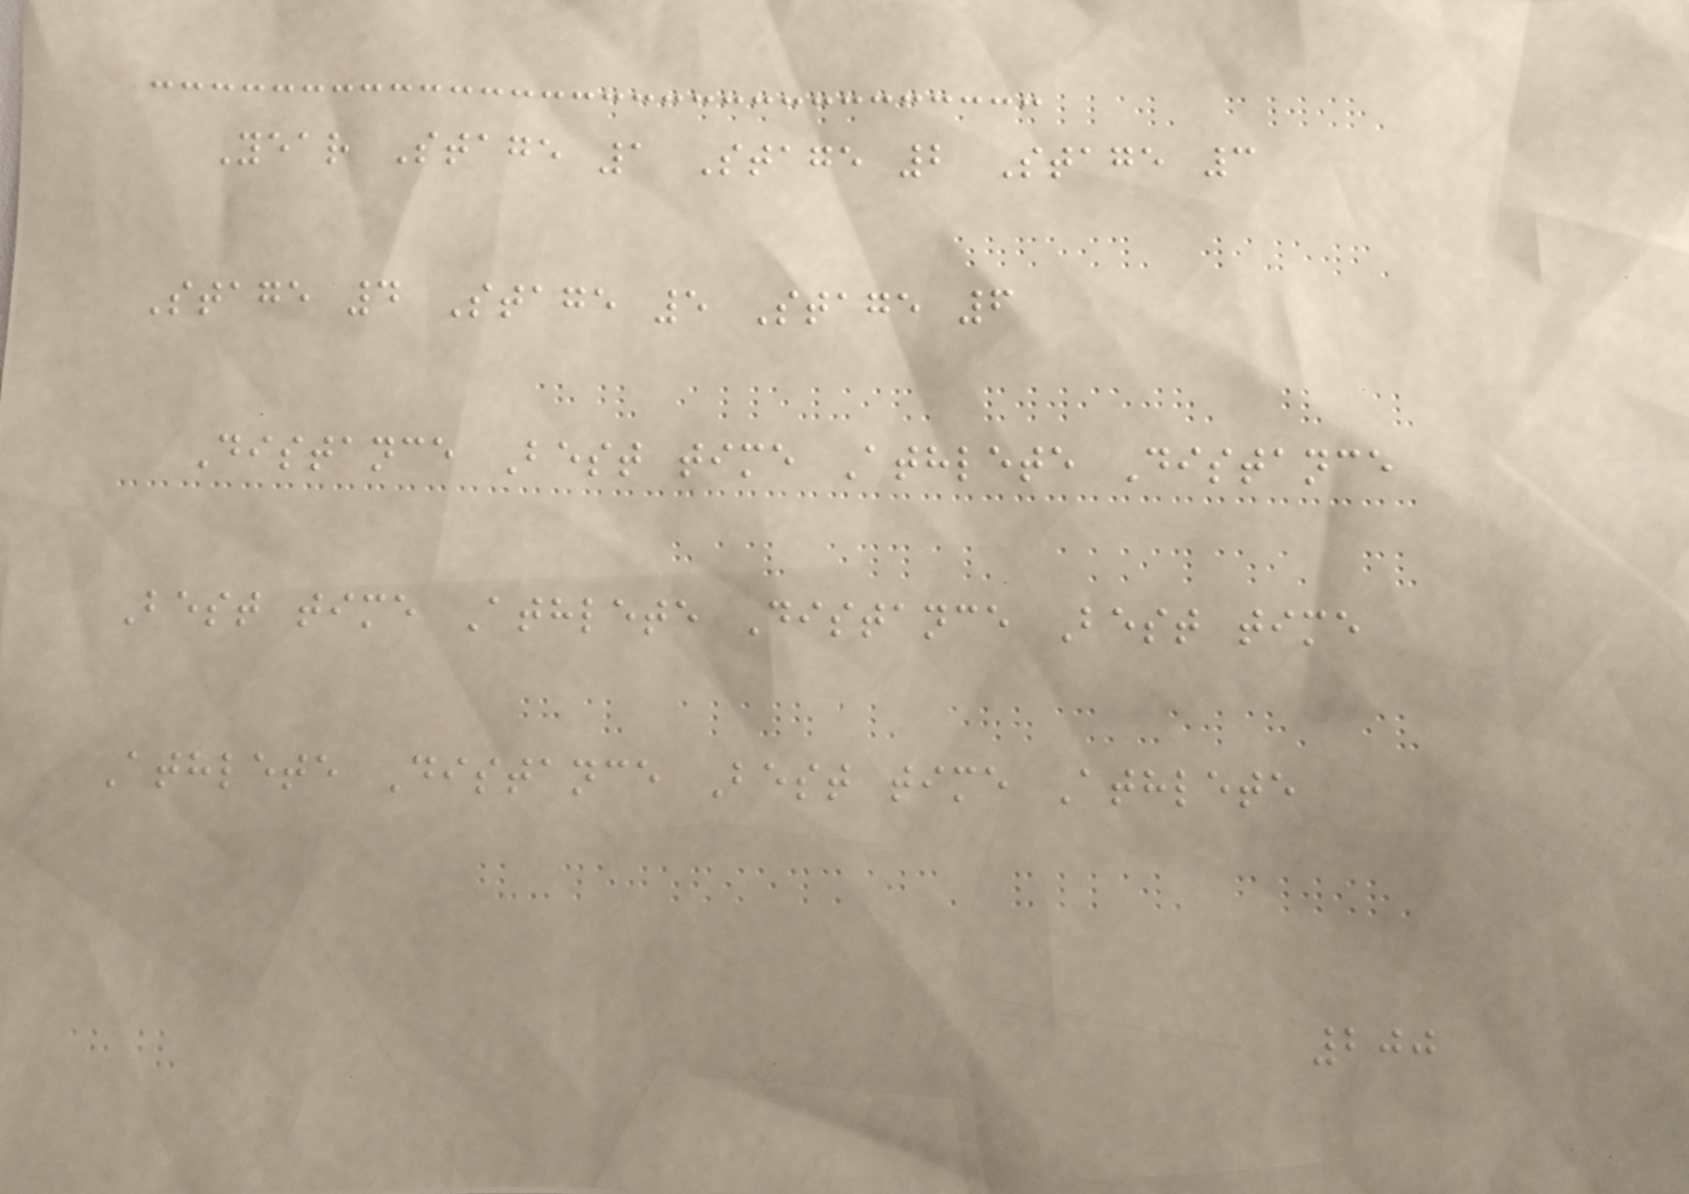Year Stage 1 Stage 2 Stage 3
Stage 4 Stage 5 Stage 6
Distance Best time Athlete Distance
Best time Athlete Distance Best time
Athlete Distance Best time Athlete
200
